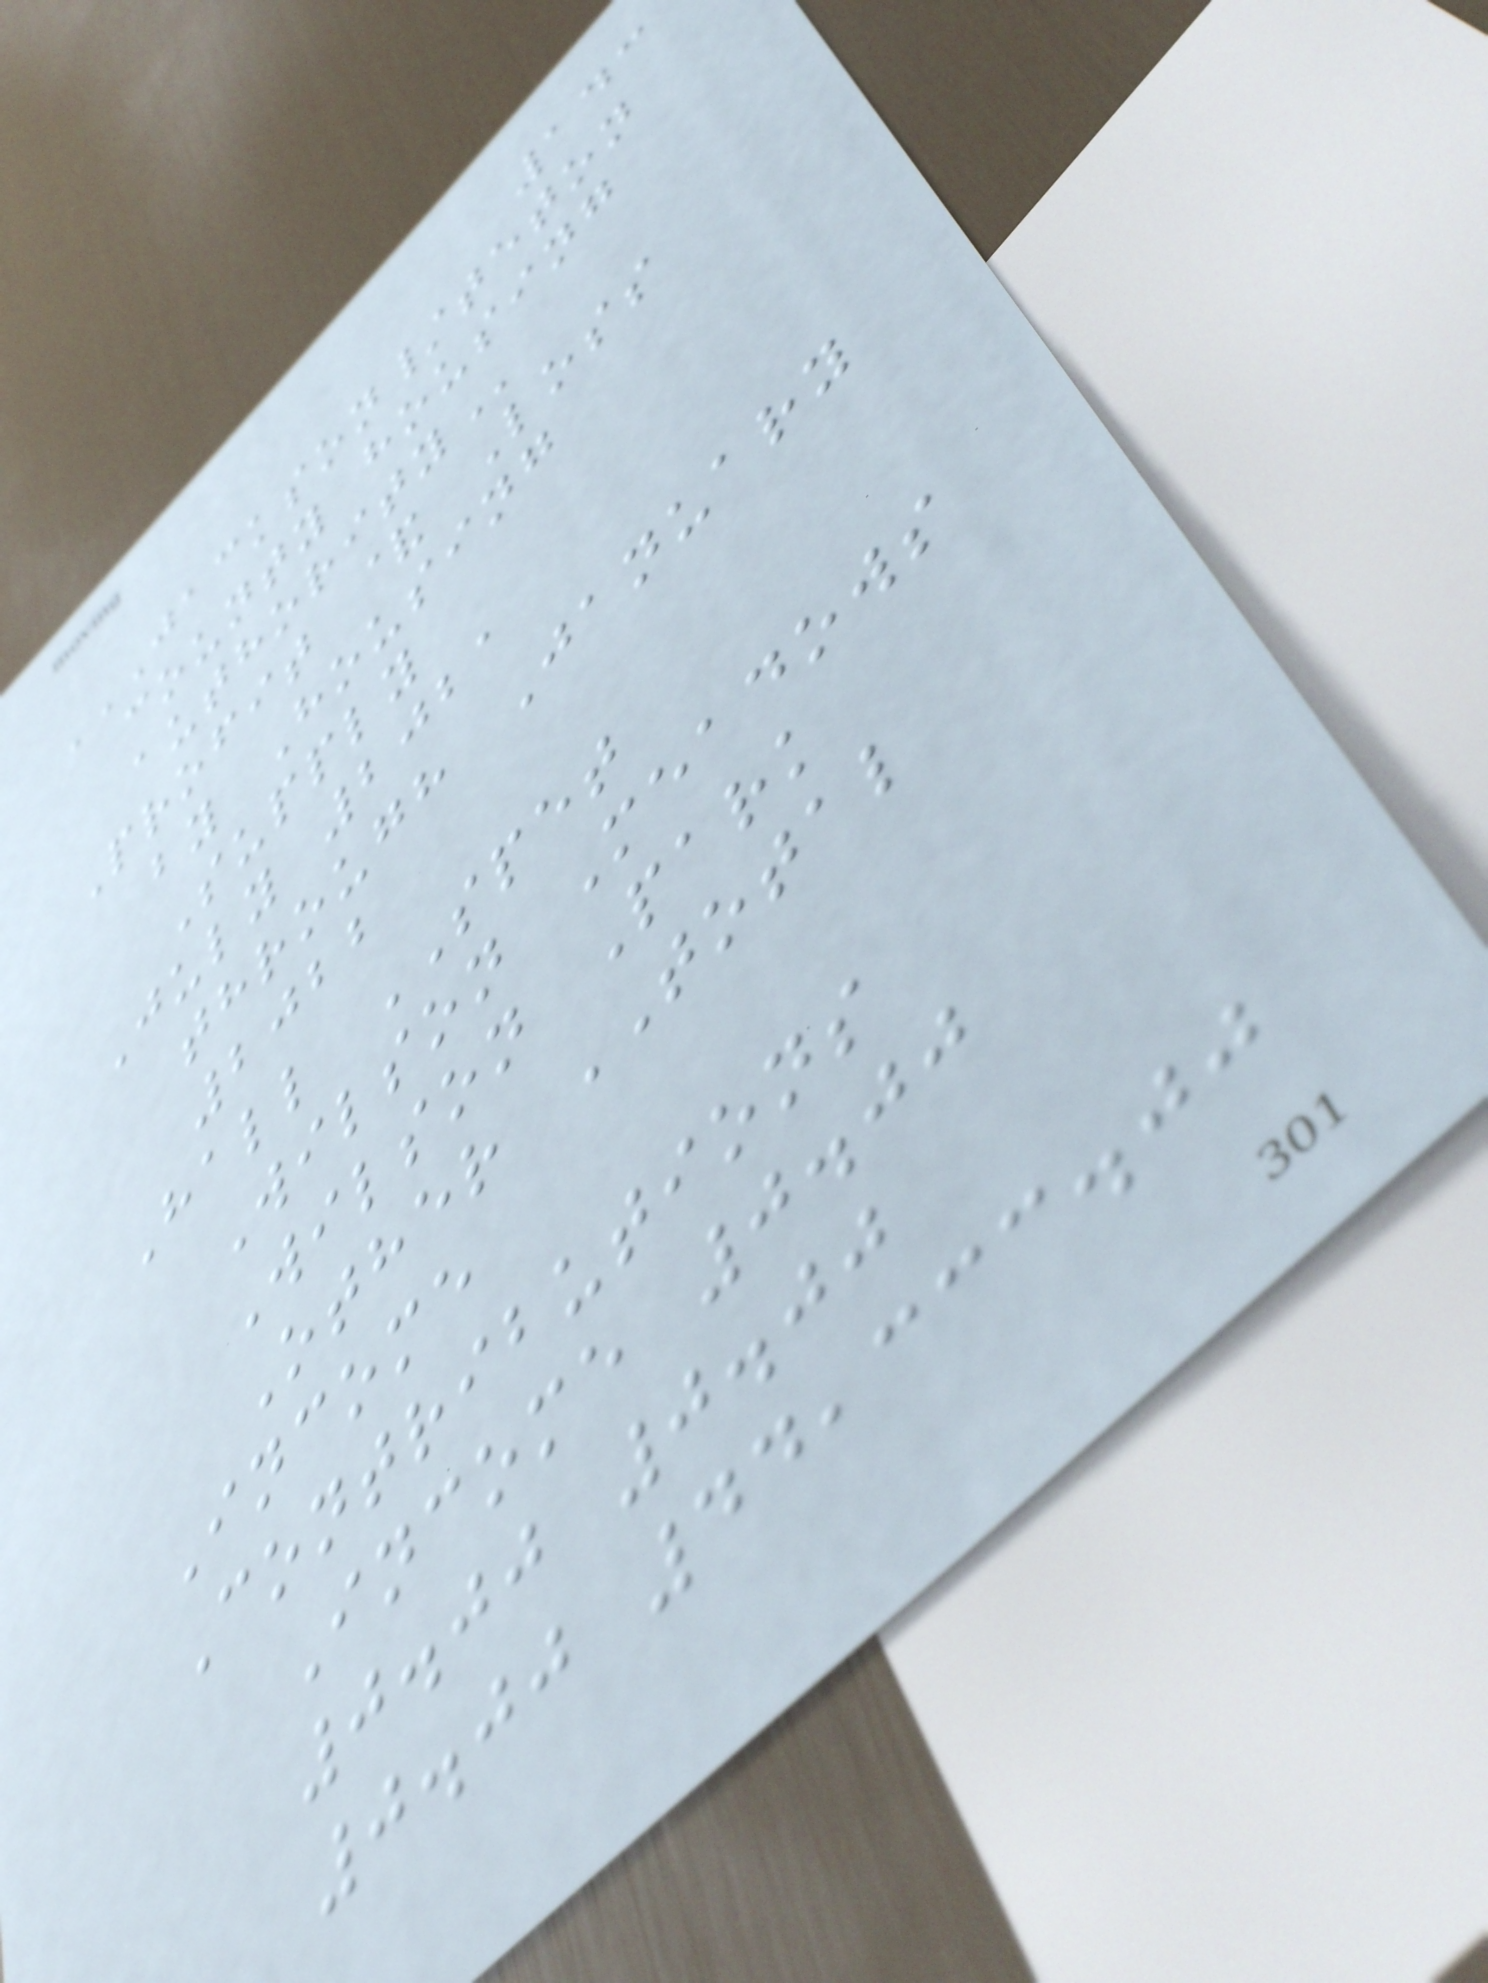143
JACKSON/TETON
COUNTY HOUSING
AUTHORITY
Profit & Loss
by Housing
Supply
July 2021
through January
2022
Hall SPET
Wilson Meadows
Wilson Park
Other TOTAL
Income
Contributions
Income 0.00
0.00 0.00
0.00 44,333.00
